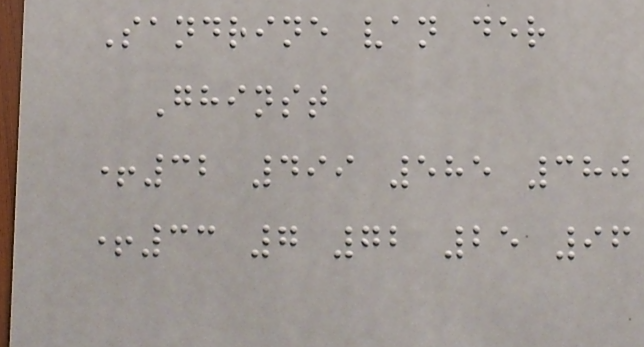Sandrine van der
Ghinst
+32 499 585 380
+33 7 72 25 96
